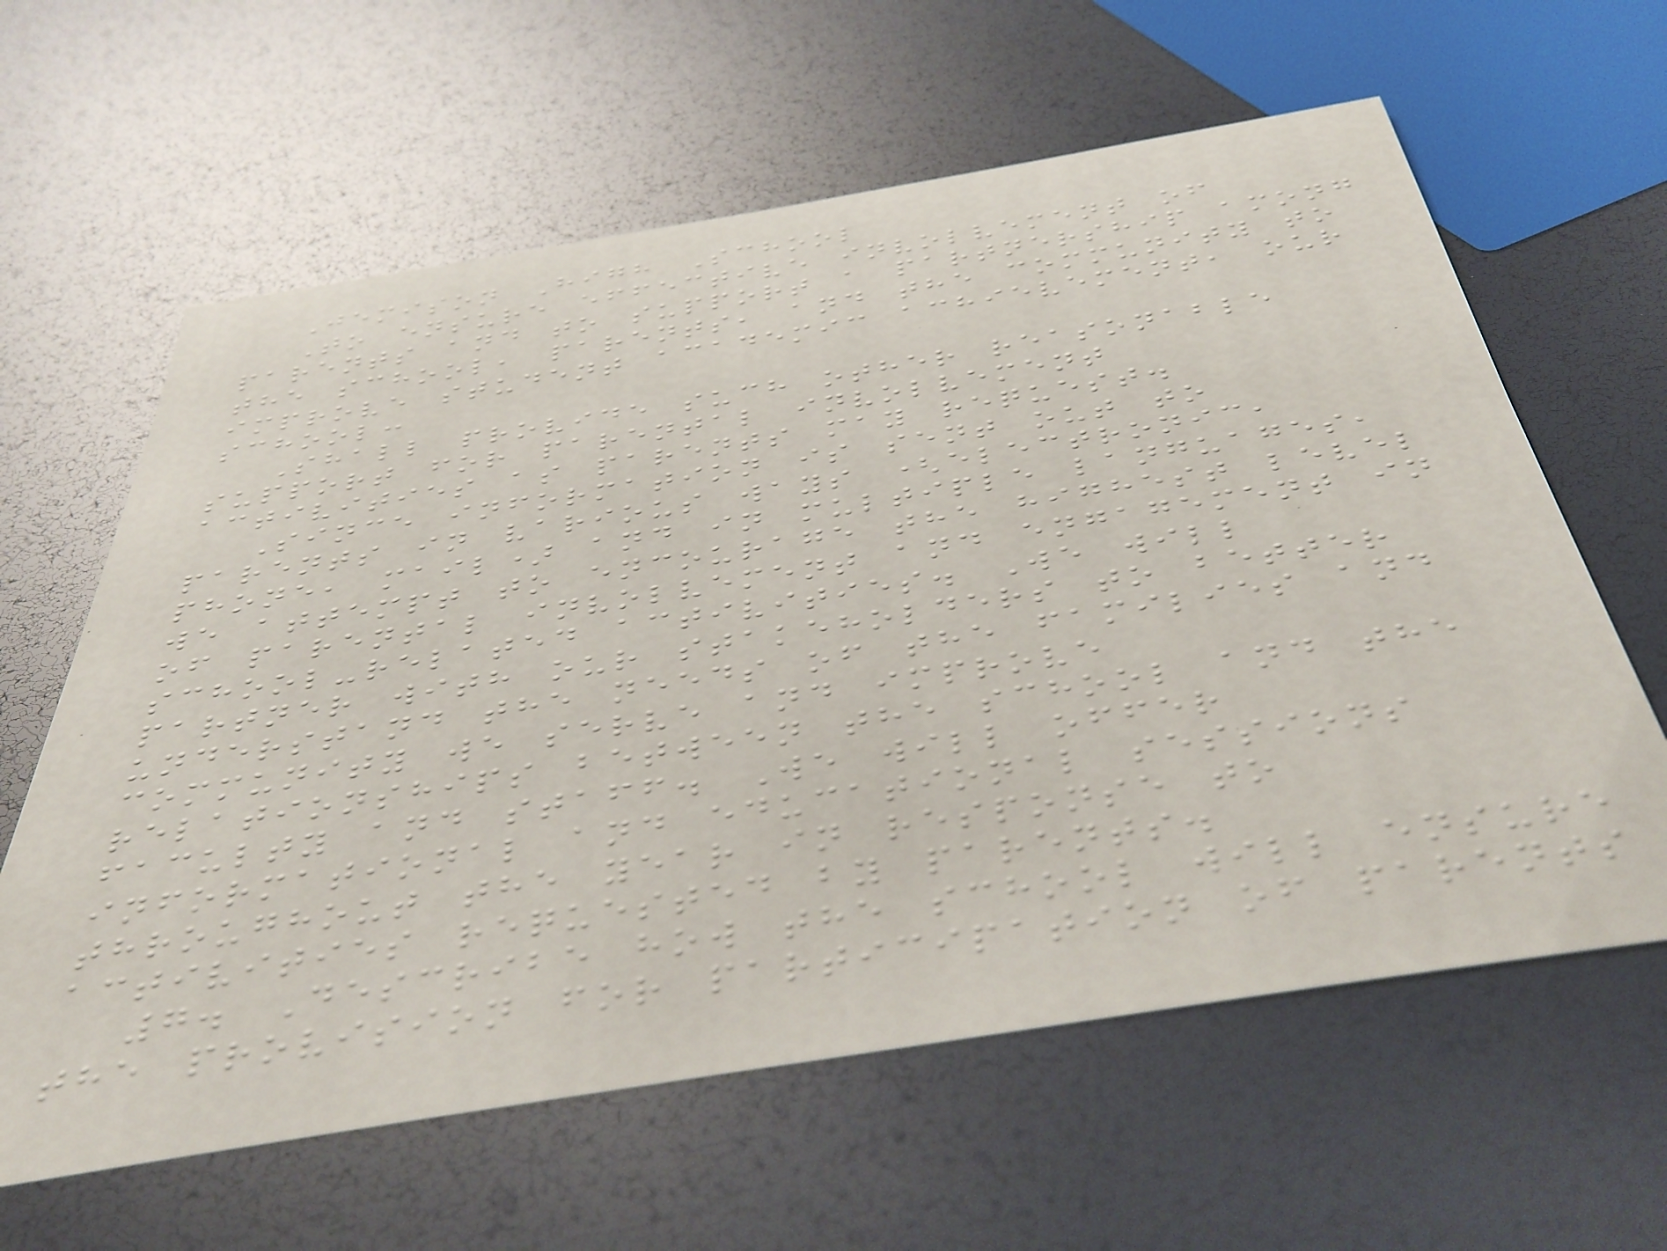Jemison High School
To ensure effective involvement of
parents and to support a partnership among
the school, parents, and the community to
improve student academic achievement, our
school:
Shall provide such other reasonable
support for parental involvement
activities as parents may request.
Since information is sent out to
parents in various ways (electronic,
phone, mail) and in multiple languages,
we attempt to encourage the highest level
of parental involvement and engagement in
school-related activities. We will
partner with our stakeholders to better
understand the needs of the families and
community we serve and improve
relationships between the school and the
faculty and staff. We will offer
informational and educational sessions
throughout the year in response to
activities requested by parents.
7. Describe how the school will ensure
the provision for participation of parents
